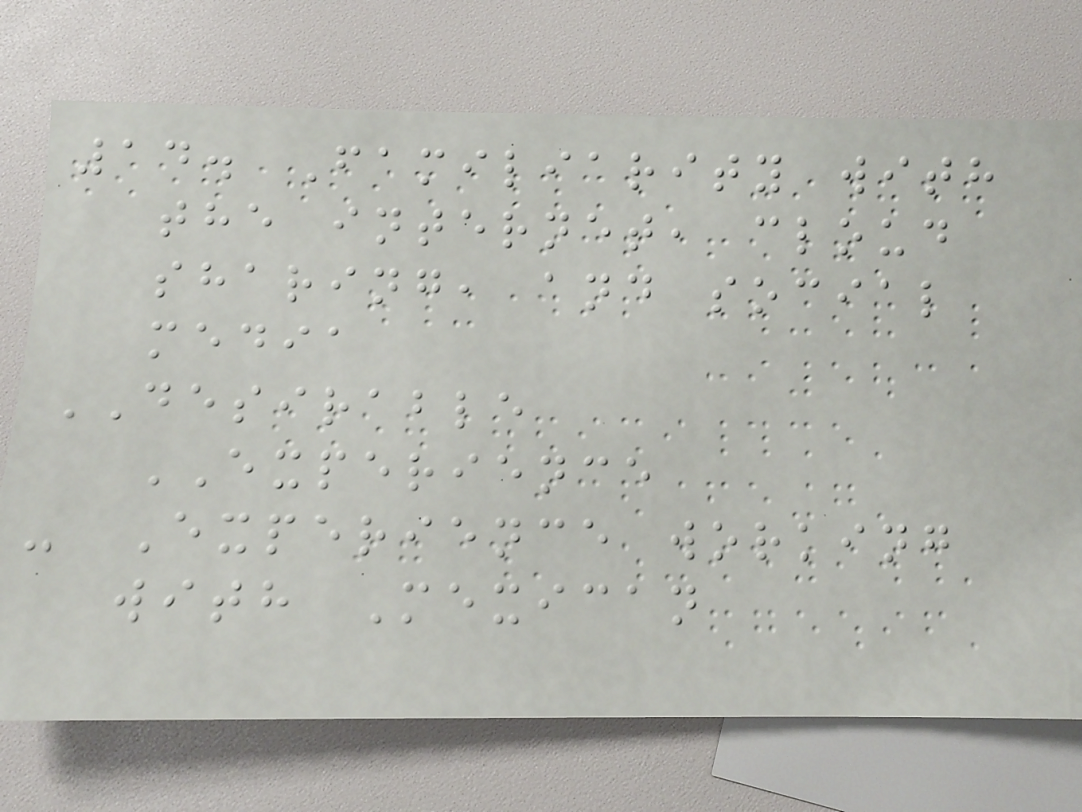14. Familiarity with
the internet, cloud
sharing, and social
media
DESIRABLE
EXPERIENCE
- Experience working
with Mexican
